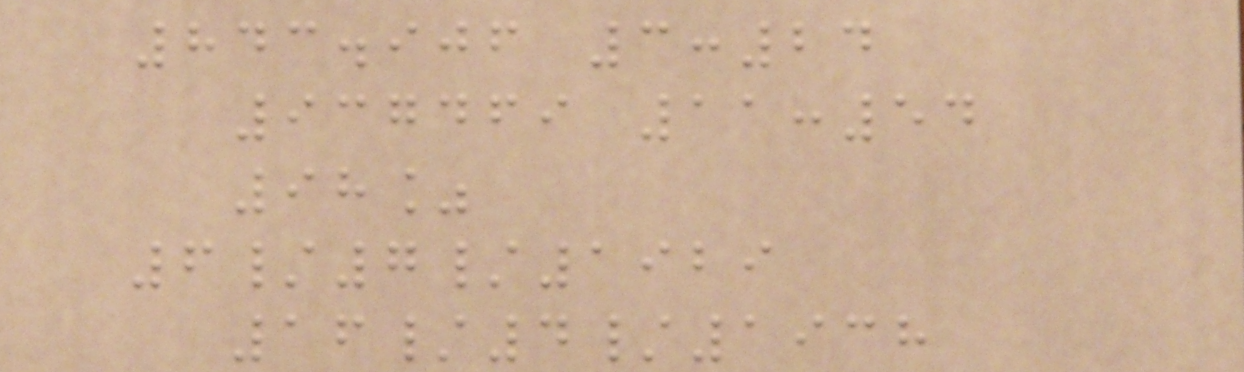843.906 3:24
937469 11:54
98%
6/7/1929
16/4/1938
